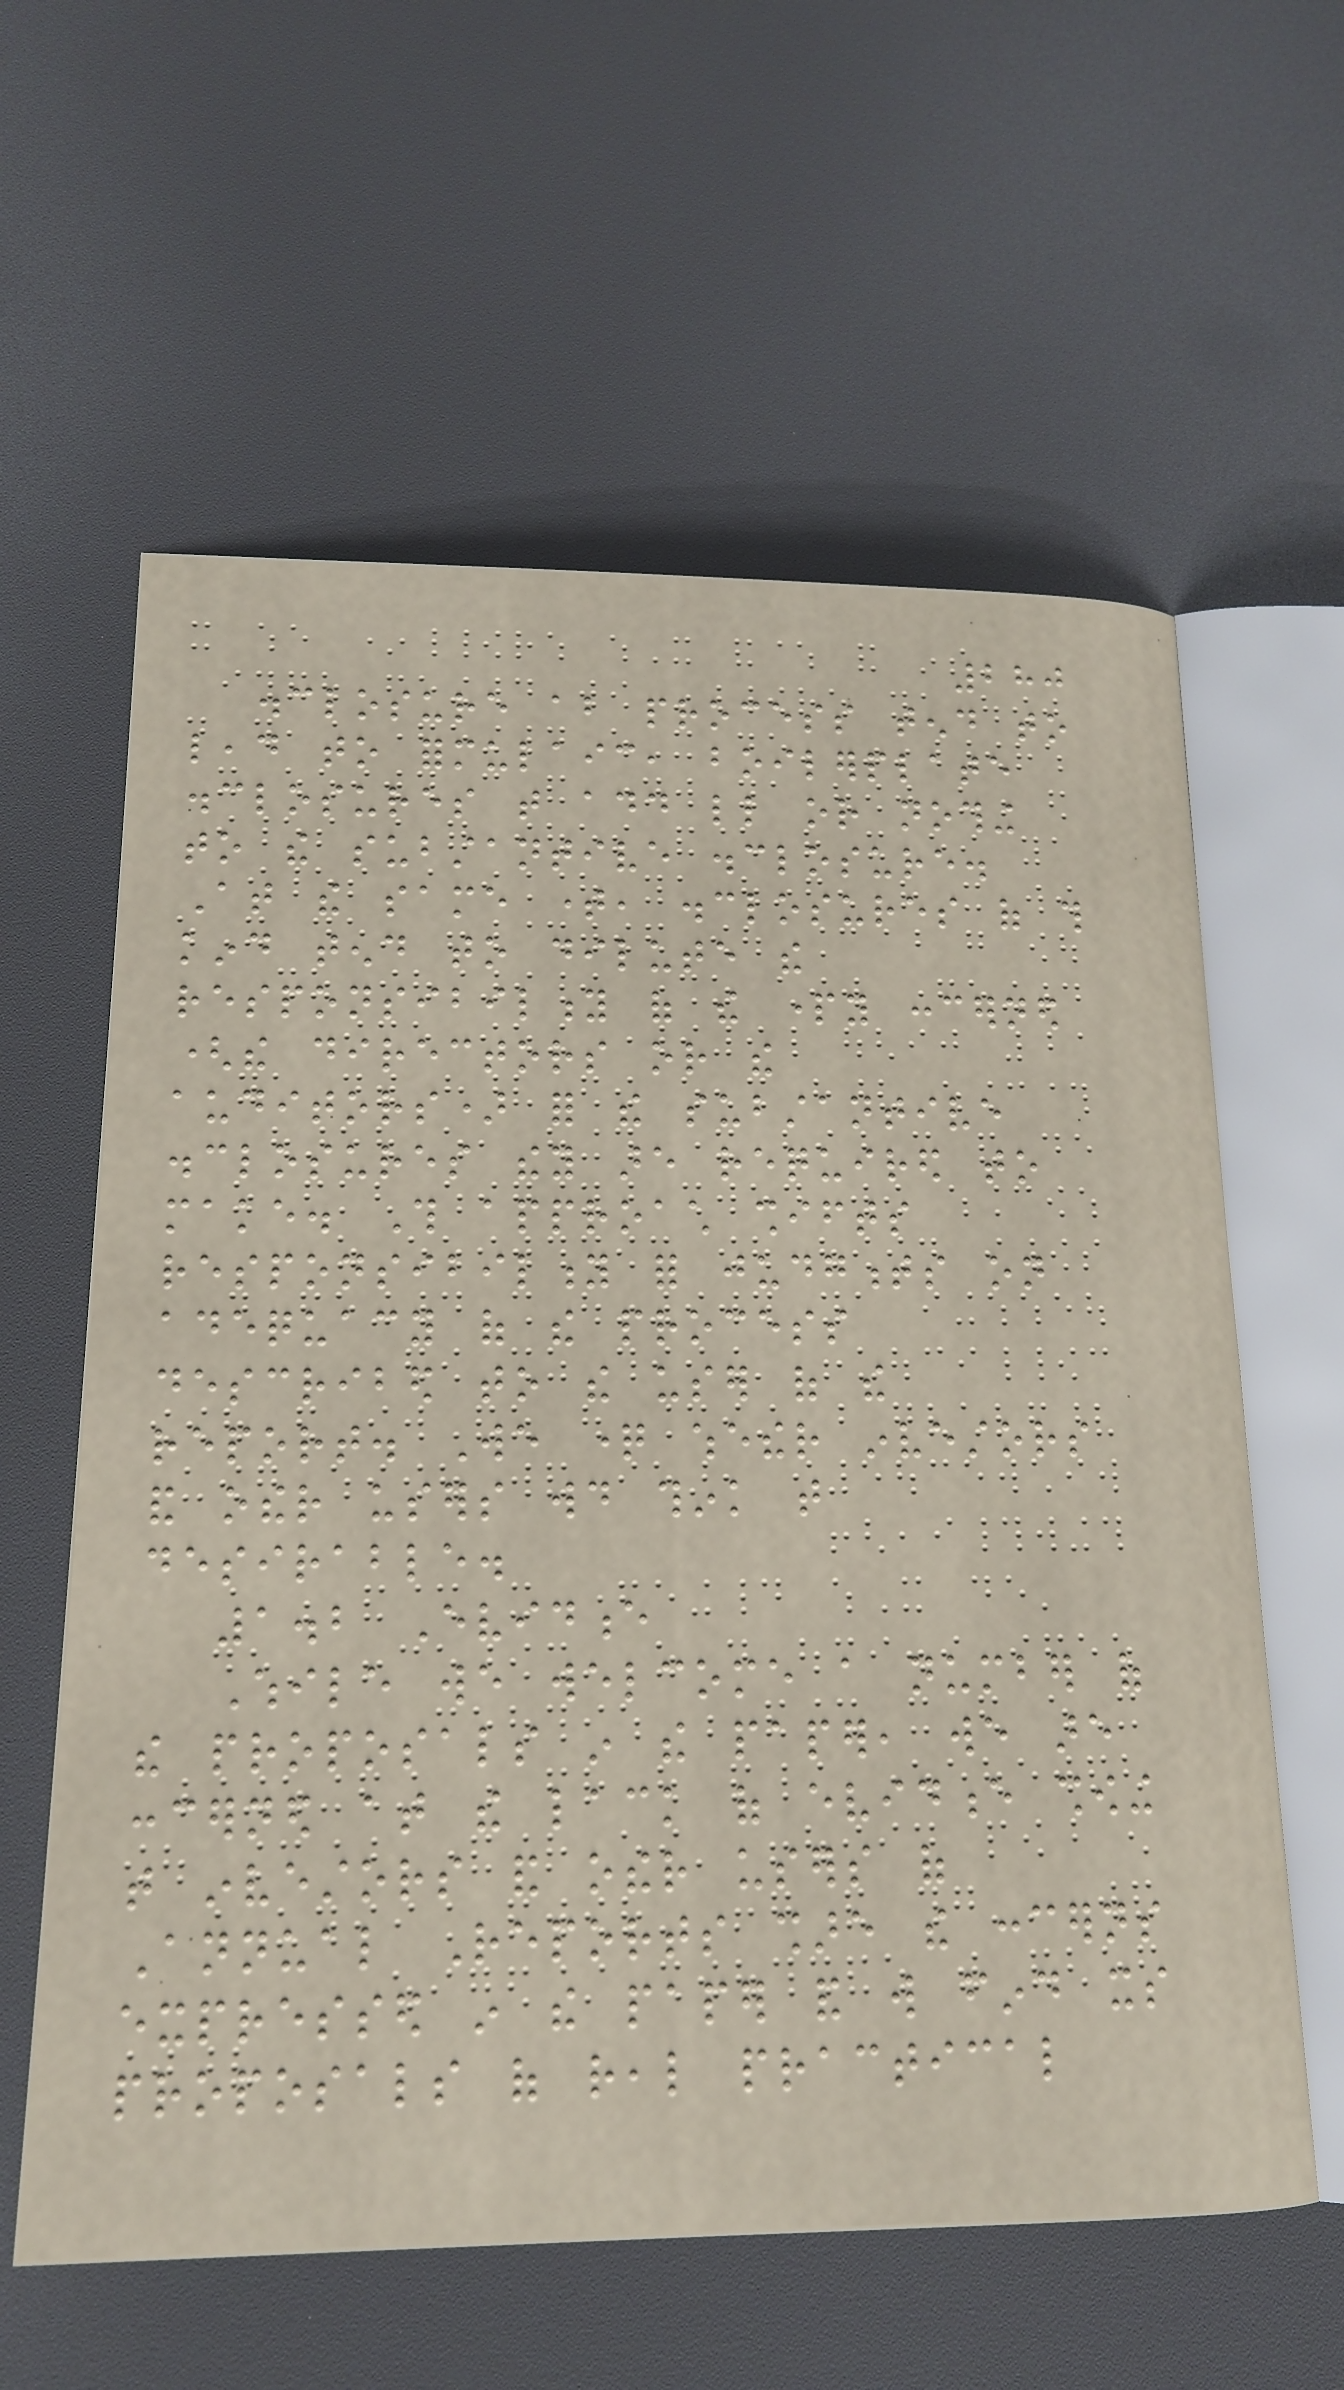280
disclosure about process tend to
lead to formulaic, boilerplate
disclosures that add little or nothing
to the substantive disclosure.
At the same time, disclosures of this
kind tend to dilute the
responsibility of the party concerned
(the directors or the
auditors) for the substantive
disclosures they are required to
make. This approach shifts
responsibility for judgments on
adequacy of the process
described to the user of the
report. We question whether investors
and other users would think that
desirable.
1.2 Evidence
While we welcome a number of
the proposals in the paper, we are
concerned at the lack of evidence showing
that investors and other users of
Annual Reports share the concerns
expressed in the paper and will find its
proposals of real practical
